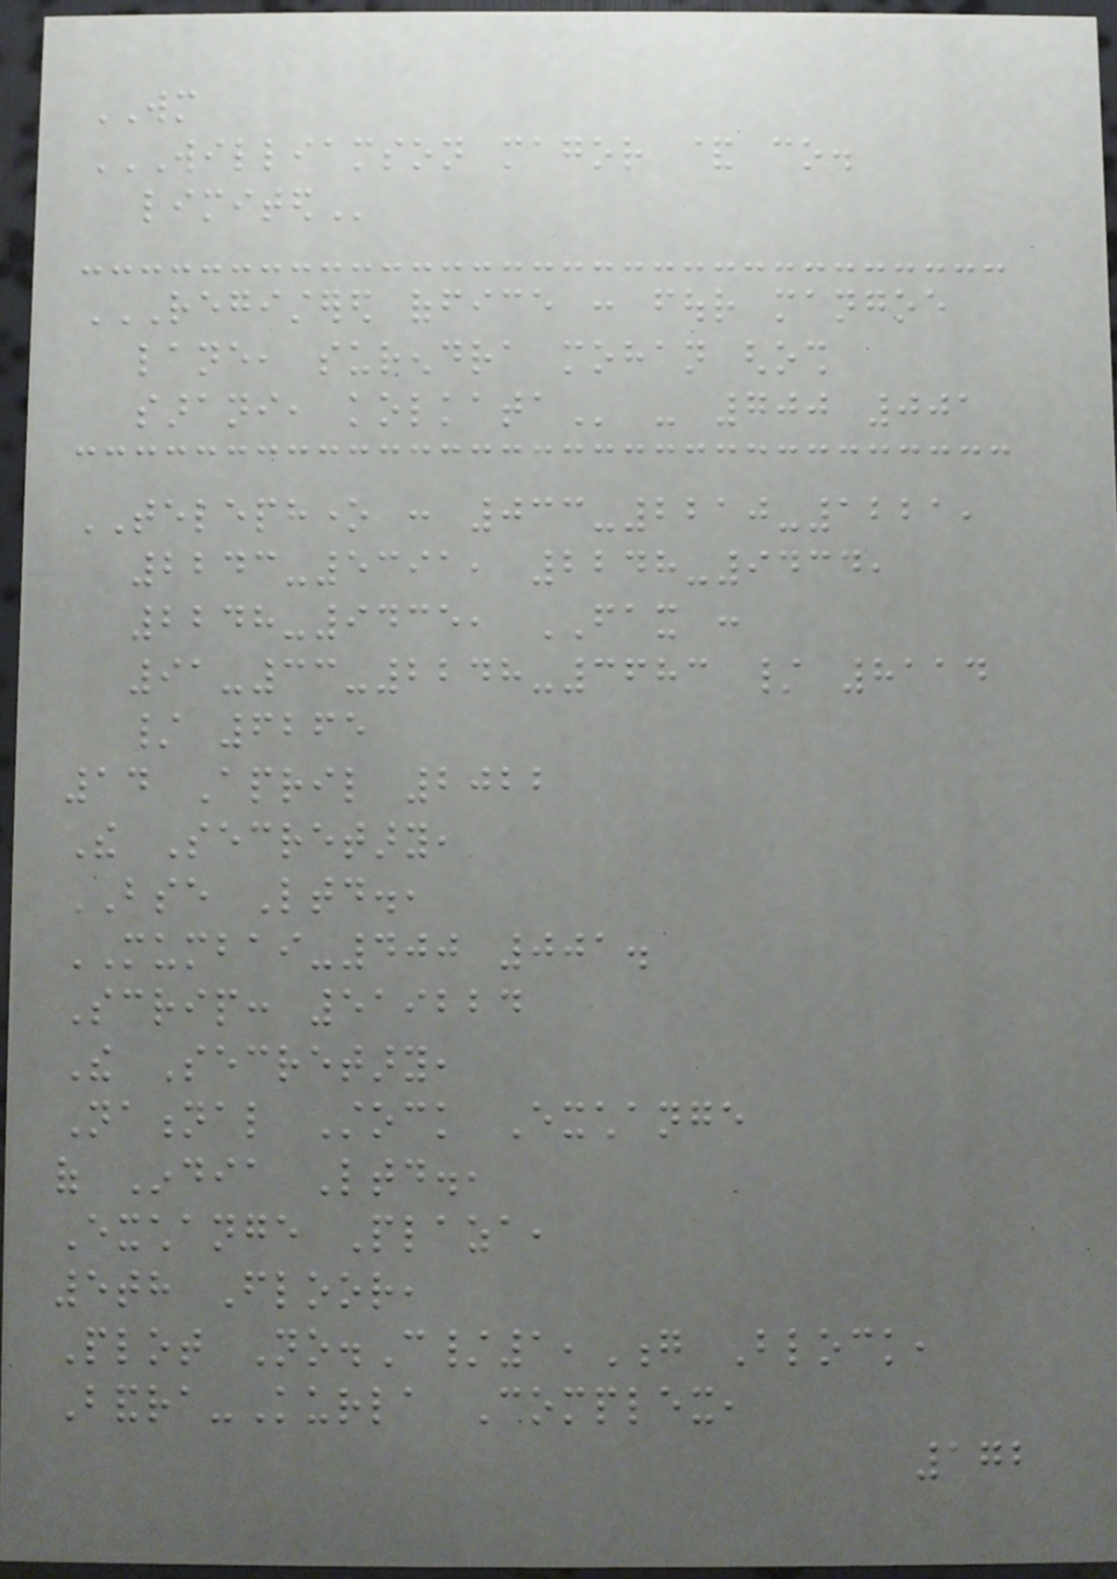WM
WILLIAMSON MAGOR & CO.
LIMITED
REGISTERED OFFICE : FOUR MANGOE
LANE, SURENDRA MOHAN GHOSH
SARANI, KOLKATA - 700 001
TELEPHONE : 033-2210-1221,
2243-5391, 2248-9434,
2248-9435, FAX :
91-33-2248-3683 / 8114
/ 6265
14 April 2022
The Secretary,
BSE Ltd.,
MUMBAI-400 001.
Scrip: 519224
The Secretary,
National Stock Exchange
of India Ltd.,
Exchange Plaza,
5th Floor,
Plot No.C/1,G Block,
Bandra-Kurla Complex,
172
